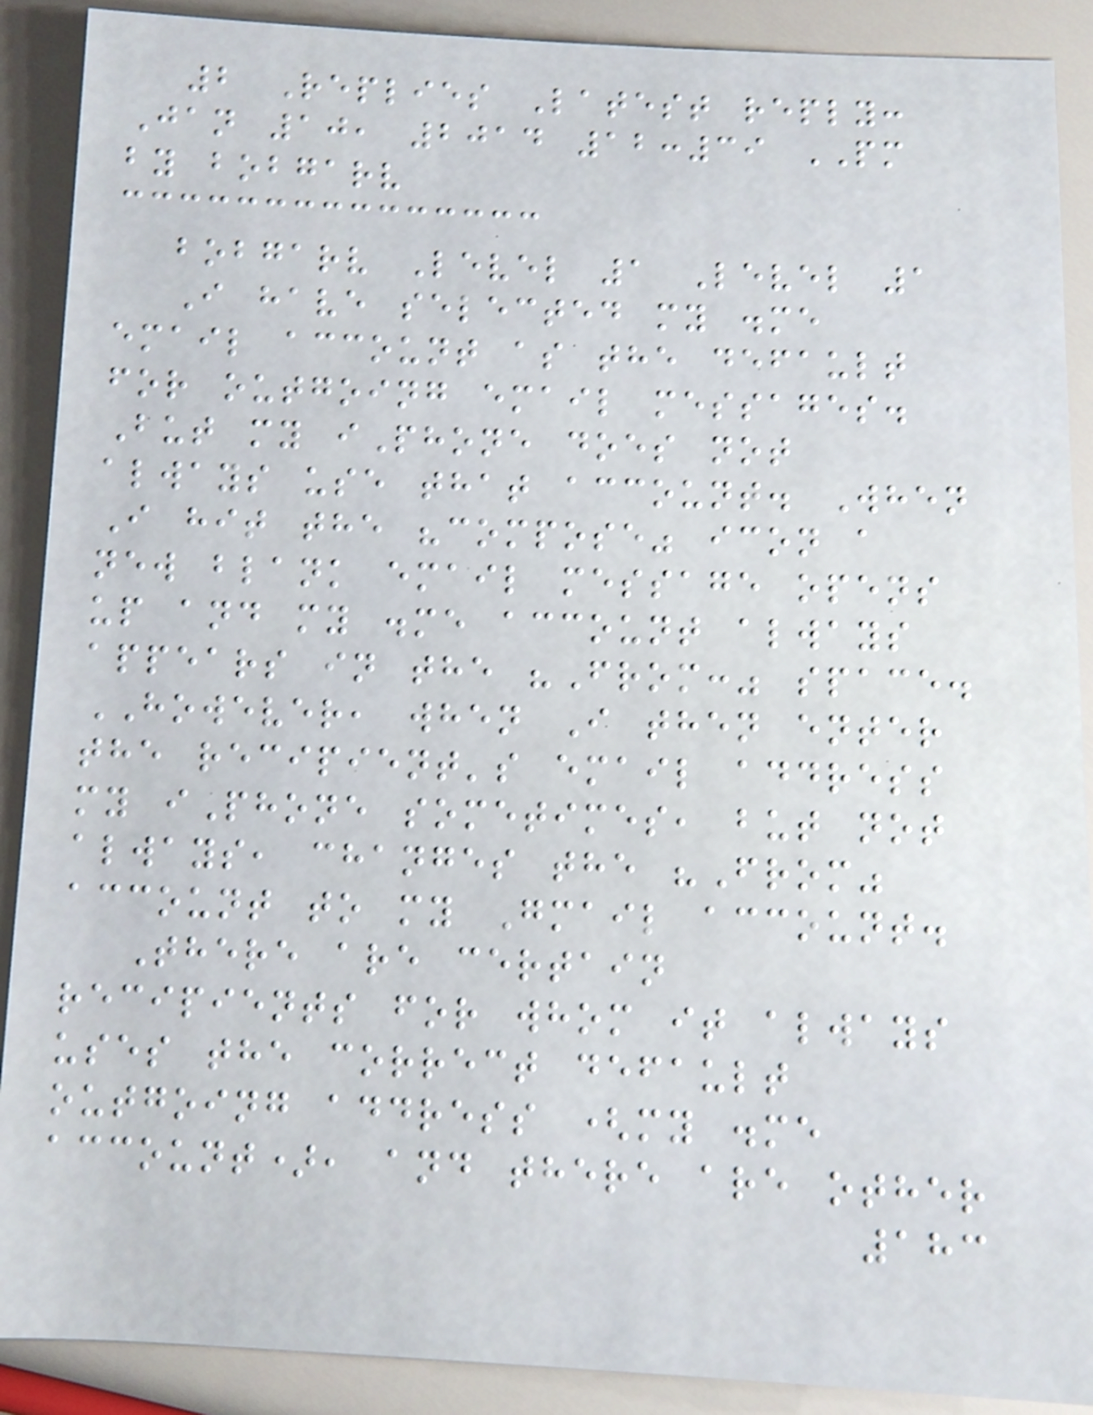2 Replies Latest reply:
Jan 10, 2014 12:39 PM
by bobgarv
bobgarv Level 1 Level 1
I have selected my .me
email account as the default
for outgoing email messages.
But my iPhone does not
always use that account. When
I hit the "compose" icon a
new blank email message opens
up and my .me account always
appears in the "From:" space.
HOWEVER, when I then enter
the recipient's email address
my iPhone sometimes, but not
always, changes the "From"
account to my Gmail account.
There are certain
recipients for whom it always
uses the correct default
outgoing address (my .me
account), and there are other
183
